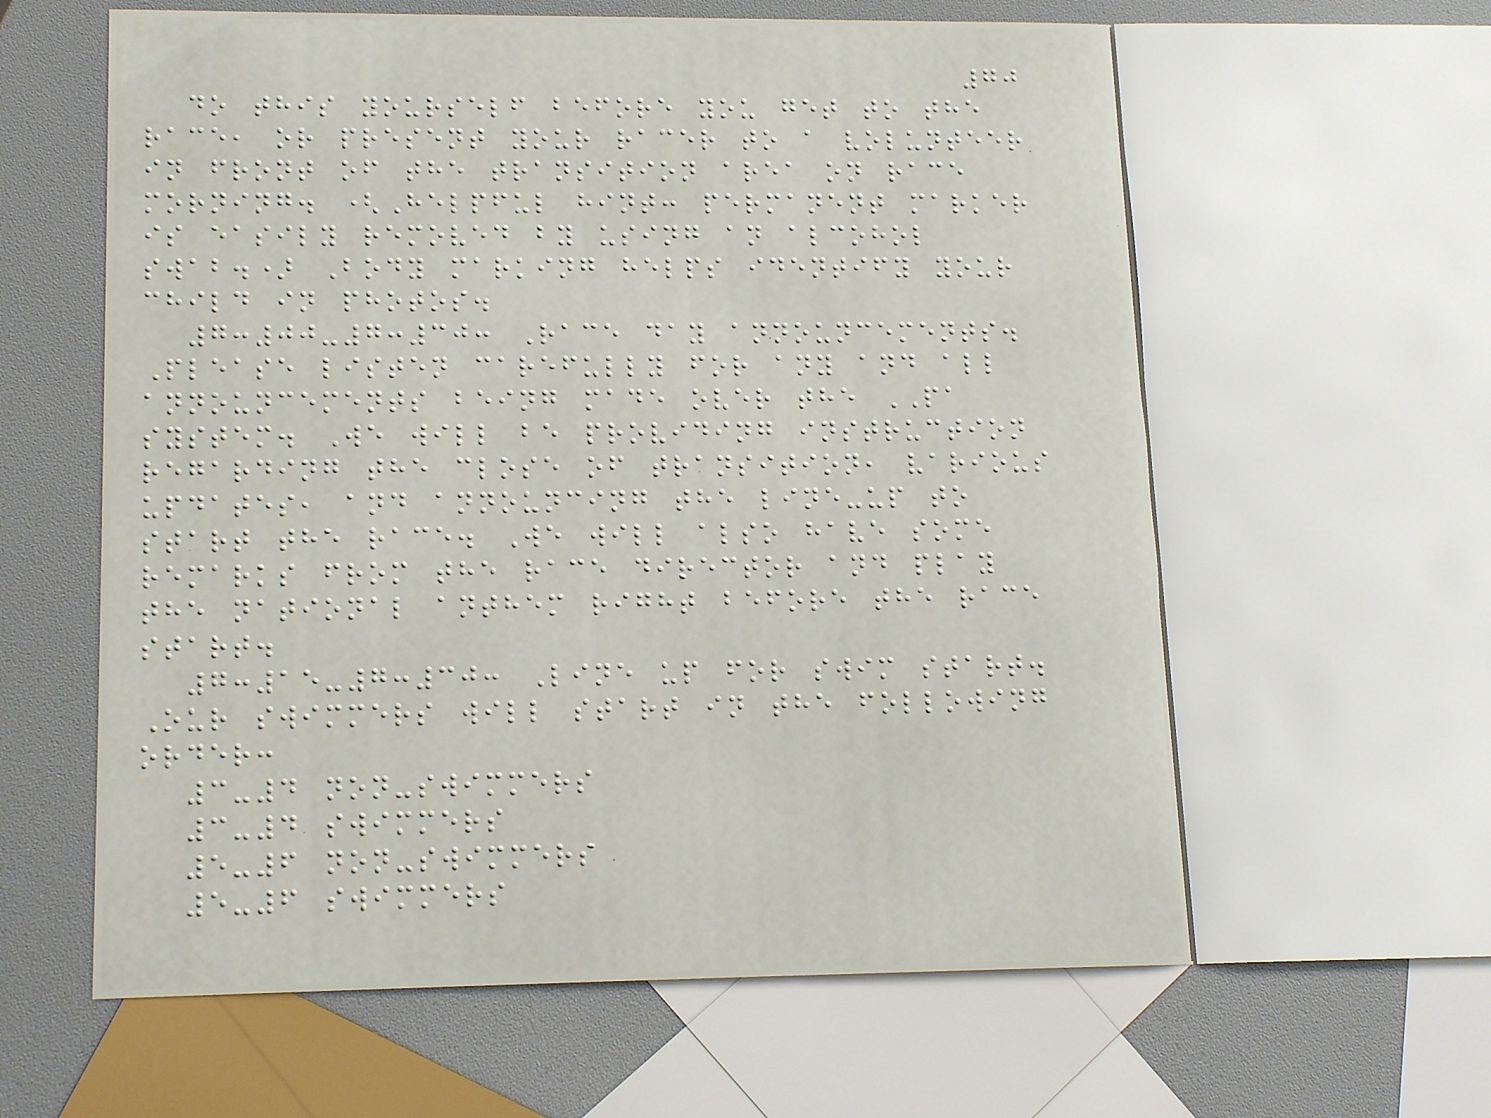70
do this yourself before you get to the
race, or present your racer to a volunteer
in front of the transition area on race
morning. (Helpful hint: permanent marker
is easily removed by using an alcohol
swab.) Body marking helps identify your
child in photos.
7:00-7:30: Race day announcements.
Please listen carefully for any and all
announcements being made over the PA
system. We will be providing instruction
regarding the close of transition, various
updates, and announcing the line-up to
start the race. We will also have some
remarks from the race director and play
the national anthem right before the race
start.
7:15-7:30: Line up for swim start.
Our swimmers will start in the following
order:
3-4 non-swimmers
3-4 swimmers
5-6 non-swimmers
5-6 swimmers
